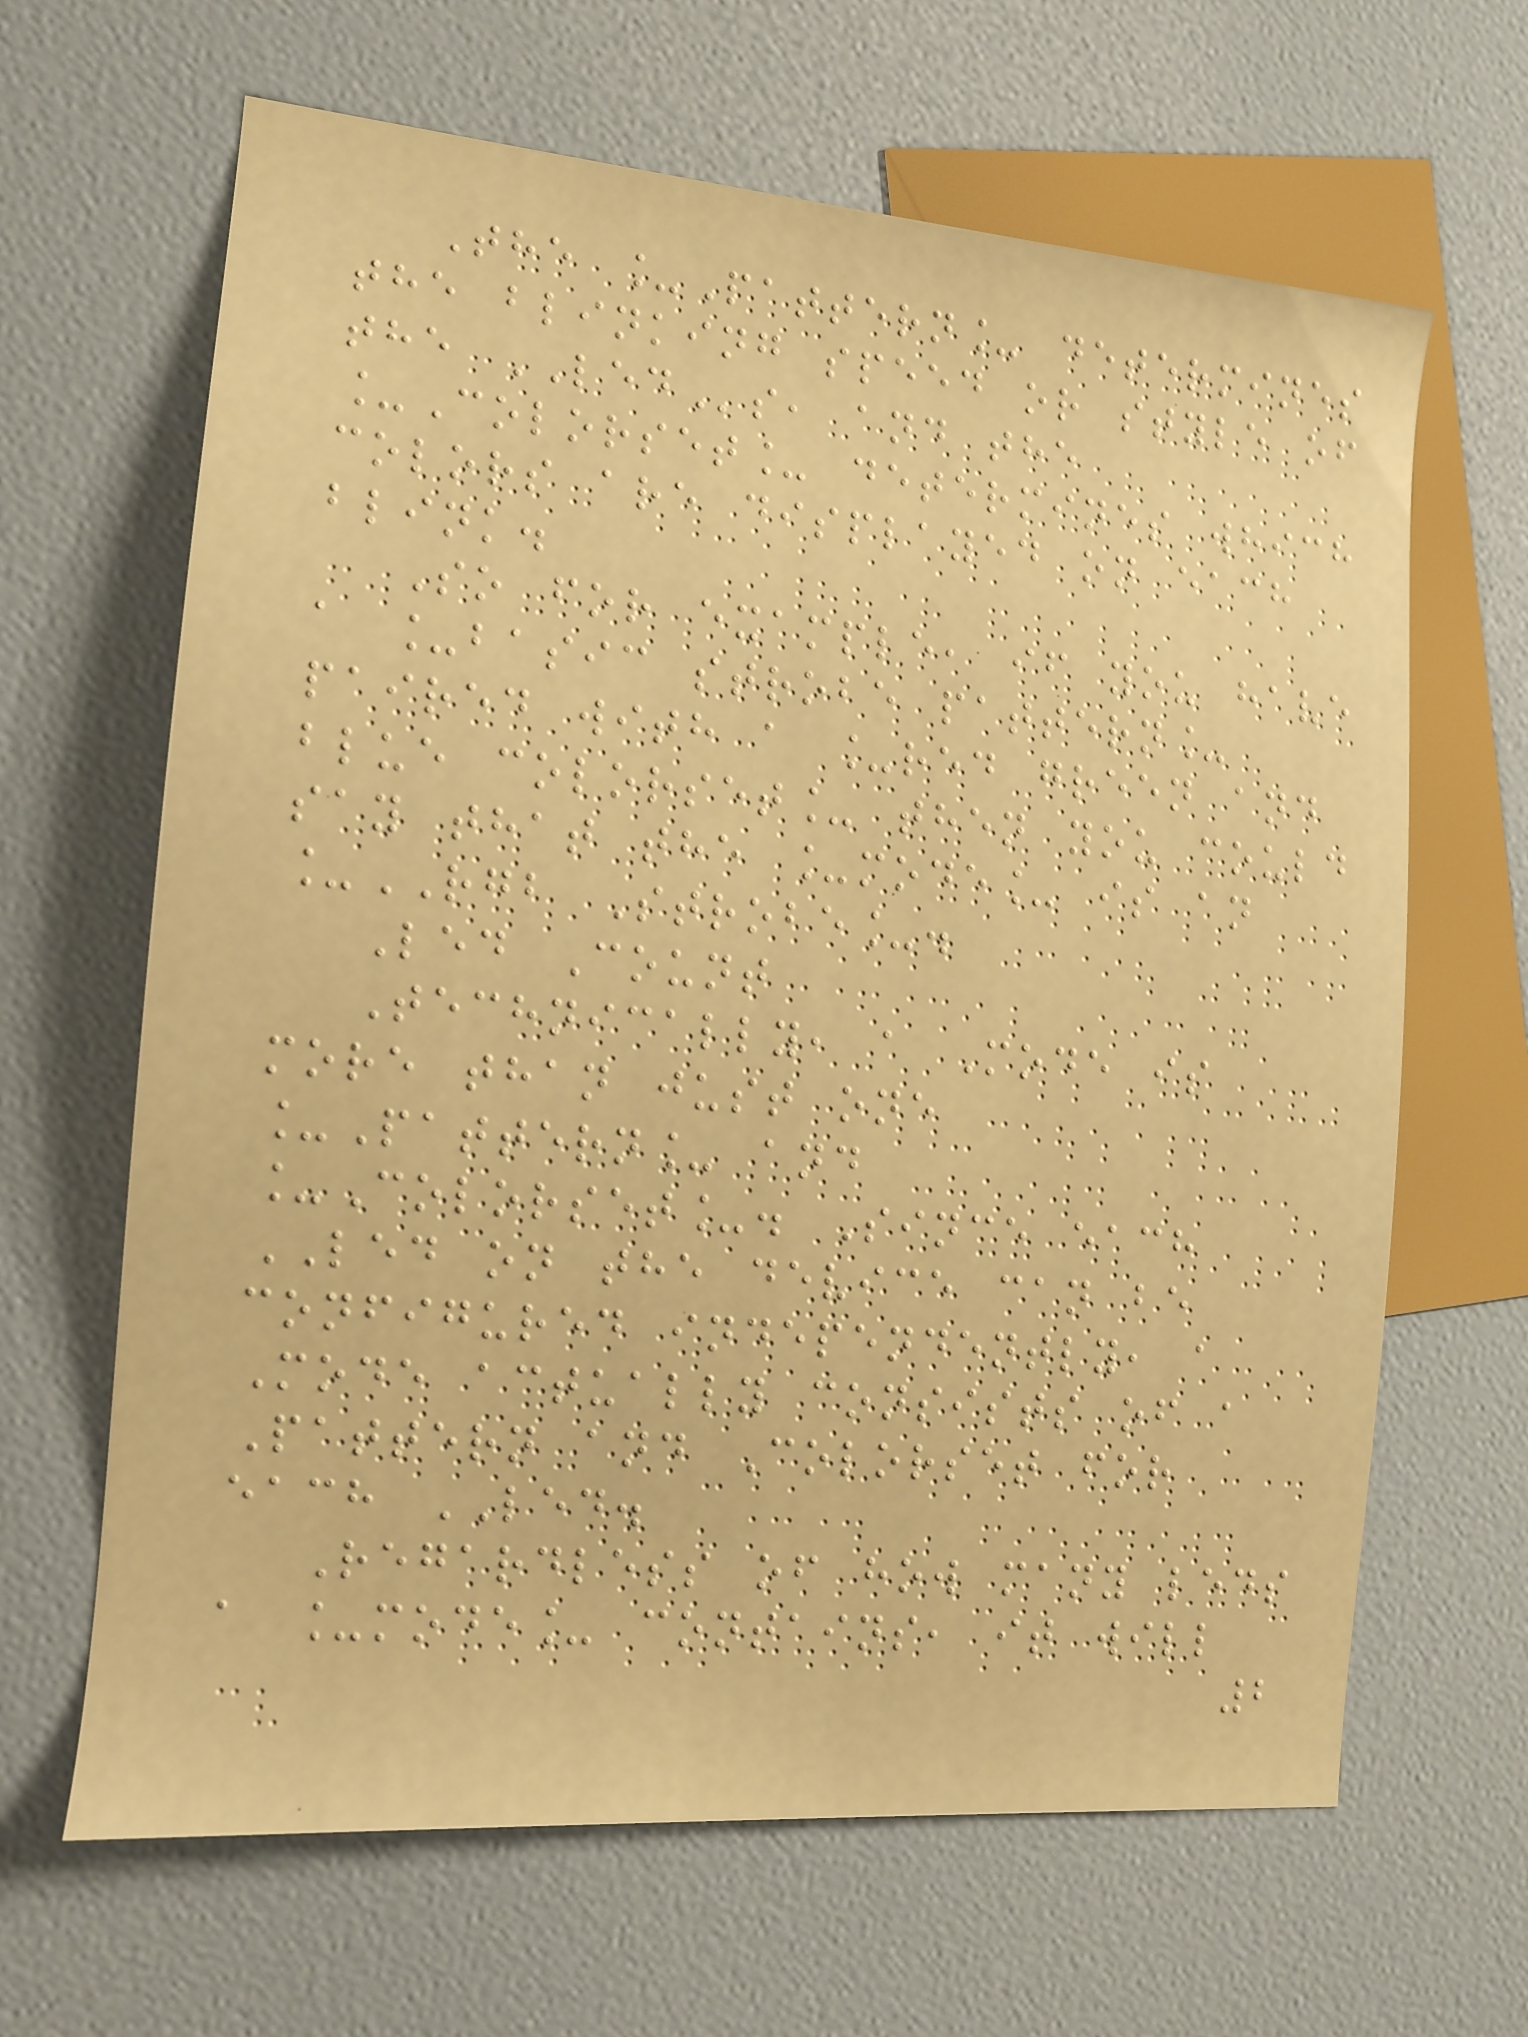The _Pattern_ determines
the blinking speed or style of
the LEDs, and the
_Colorset_ determines which
colors are displayed on each
blink.
So for example, if you have
a _basic strobe pattern_
paired with a _red green and
blue colorset_ then you could
say that the _mode_ is an
_RGB Strobe_.
Led Count
Technically, a Mode is
more than just one
_Pattern_ and
_Colorset_. Since each
LED on the device can be
configured independently, a
Mode actually consists of a
Pattern and Colorset for
each LED.
Regardless of how many leds
a _mode_ contains, it will
2
